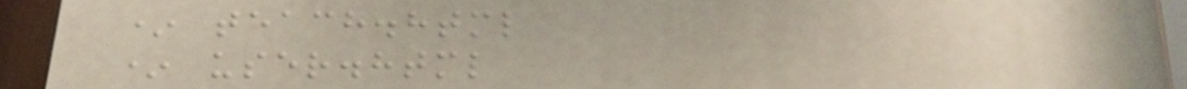* teach.html
* user.html
